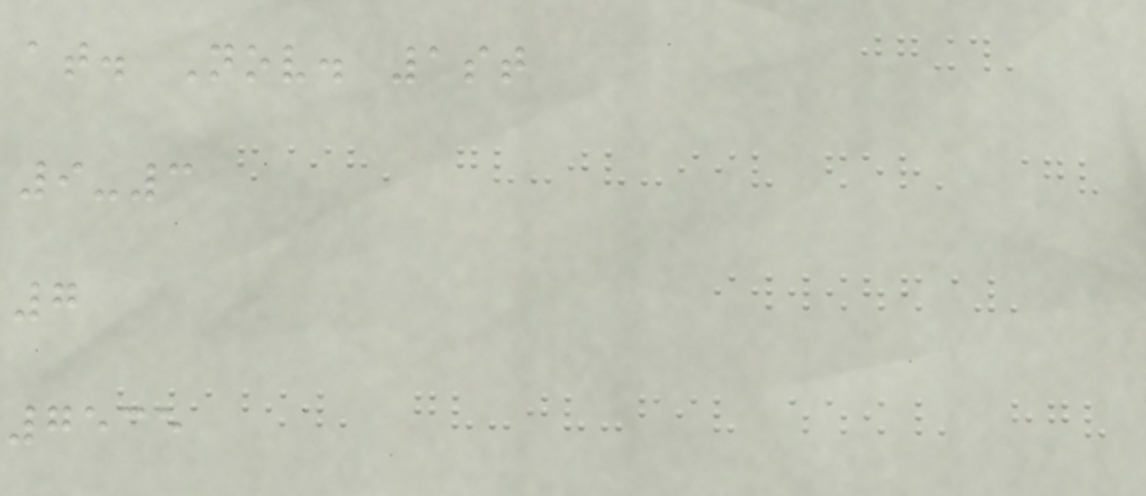at. Nov. 1st
9-3
7
7535
